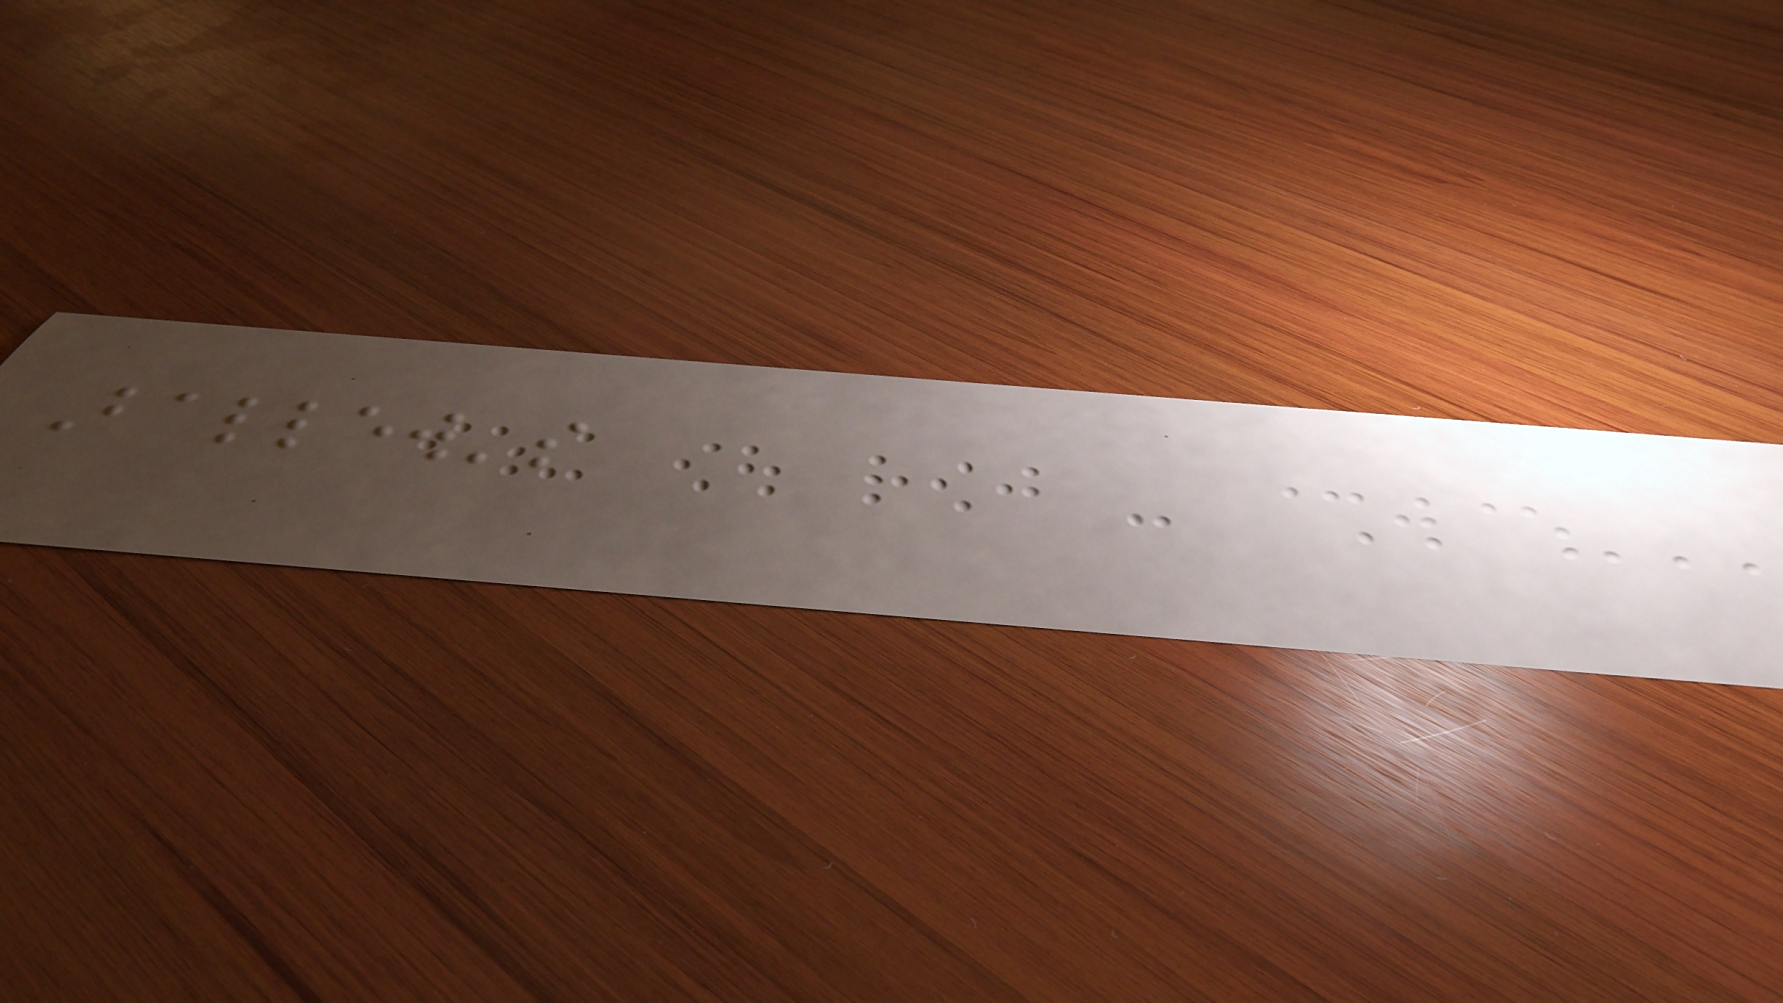Ballew's
